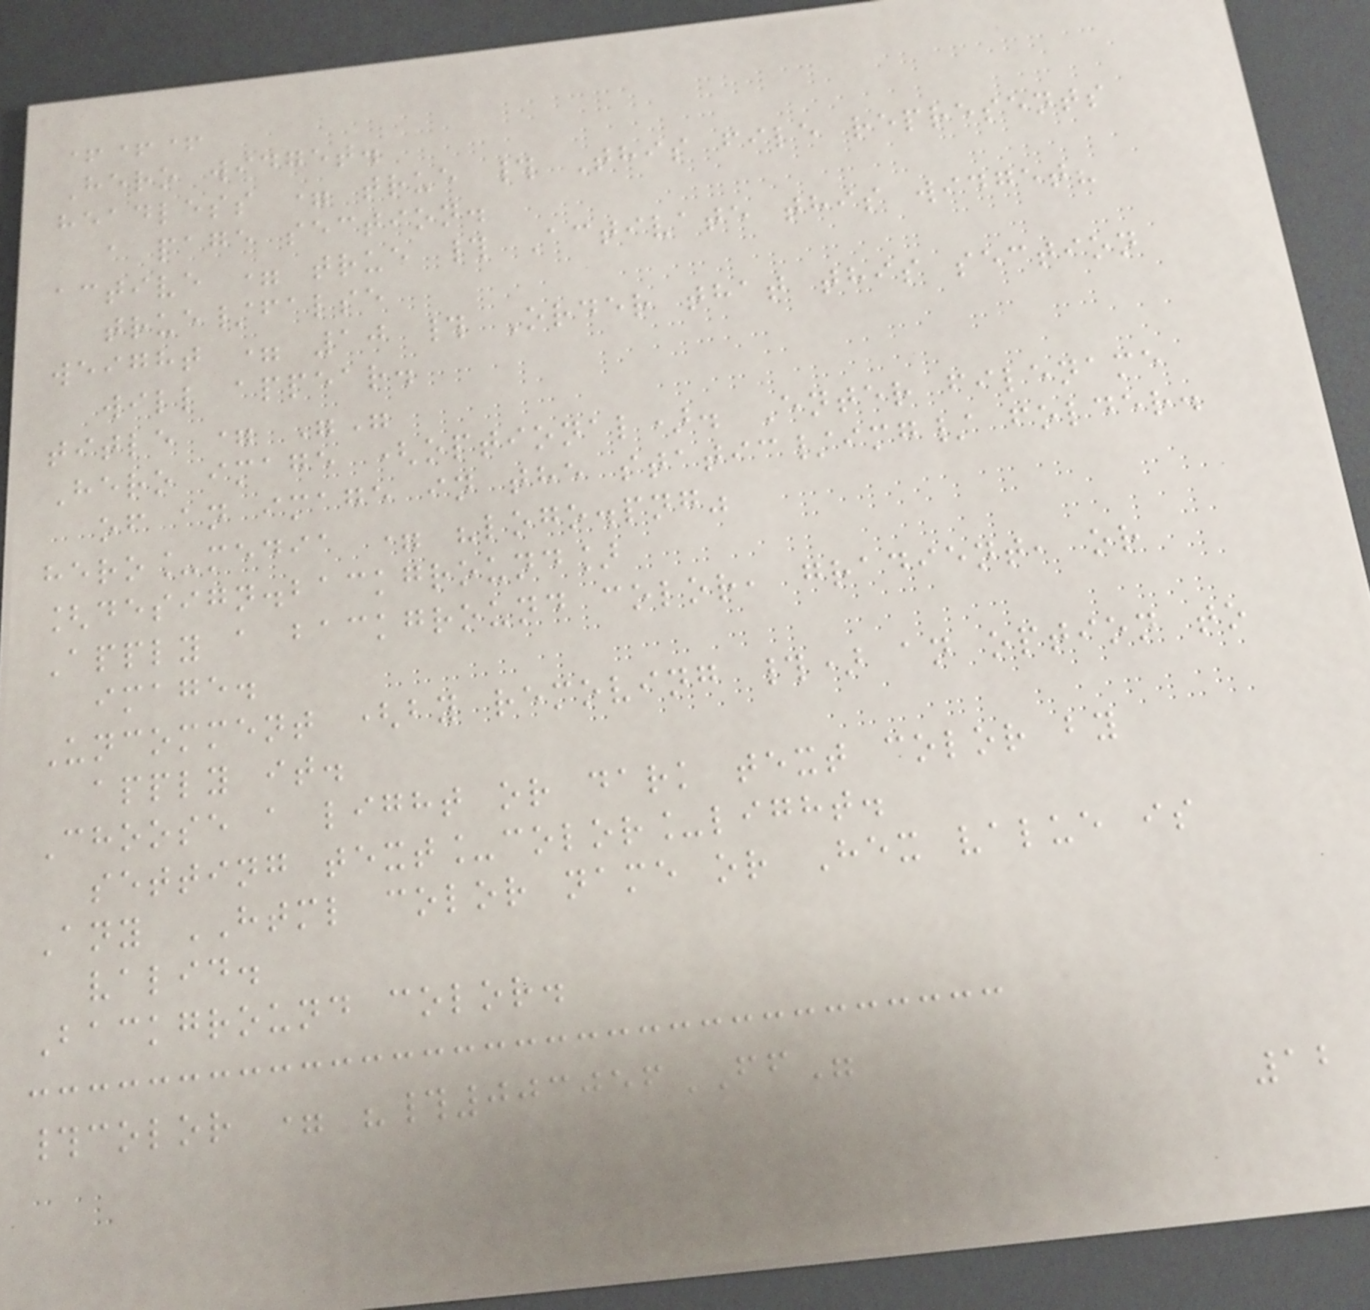+++
Hero widget.
headless = true # This file represents
a page section.
active = true # Activate this widget?
true/false
weight = 10 # Order that this section
will appear.
title = ""
Hero image (optional). Enter filename
of an image in the static/img/ folder.
hero_media = "logo.png"
[design.background]
Apply a background color, gradient, or
image.
Uncomment (by removing #) an option to
apply it.
Choose a light or dark text color by
setting text_color_light.
Any HTML color name or Hex value is
valid.
Background color.
#color = "#003056FF"
12
